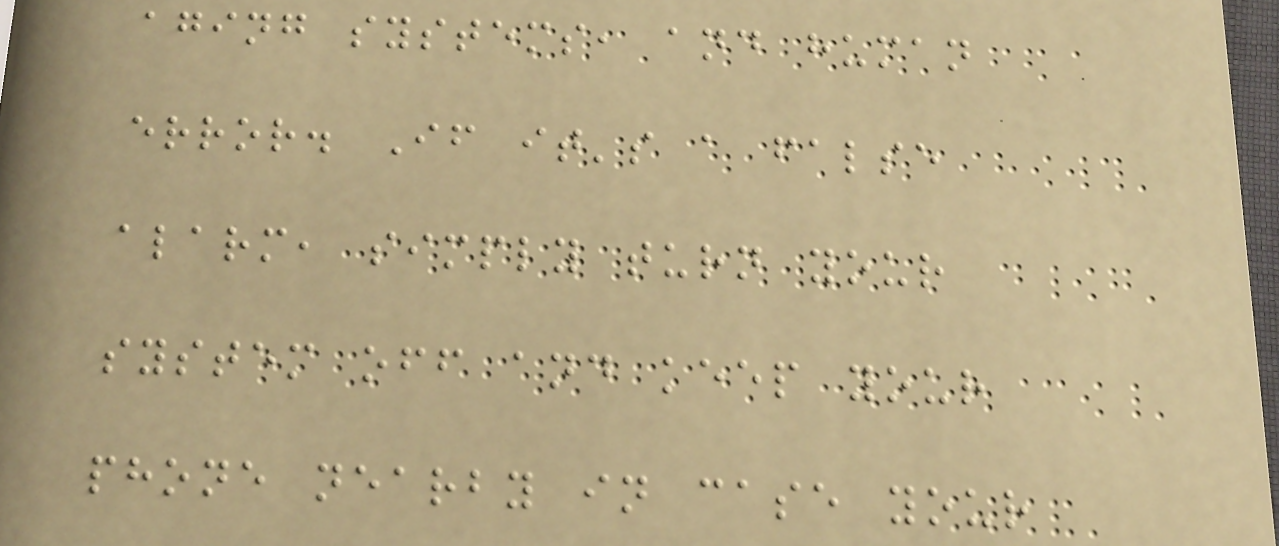aging systems, and human
error. If it's a false
alarm, simply turn your
system off and keep your
phone nearby in case your
